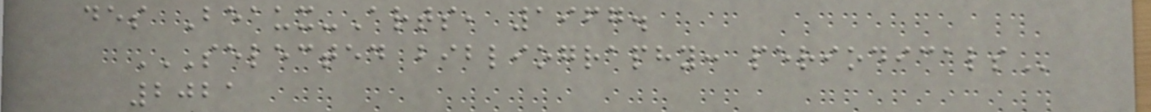des Beaux-Arts, 1967.
SELECTED BIBLIOGRAPHY: PERIODICALS
2021
